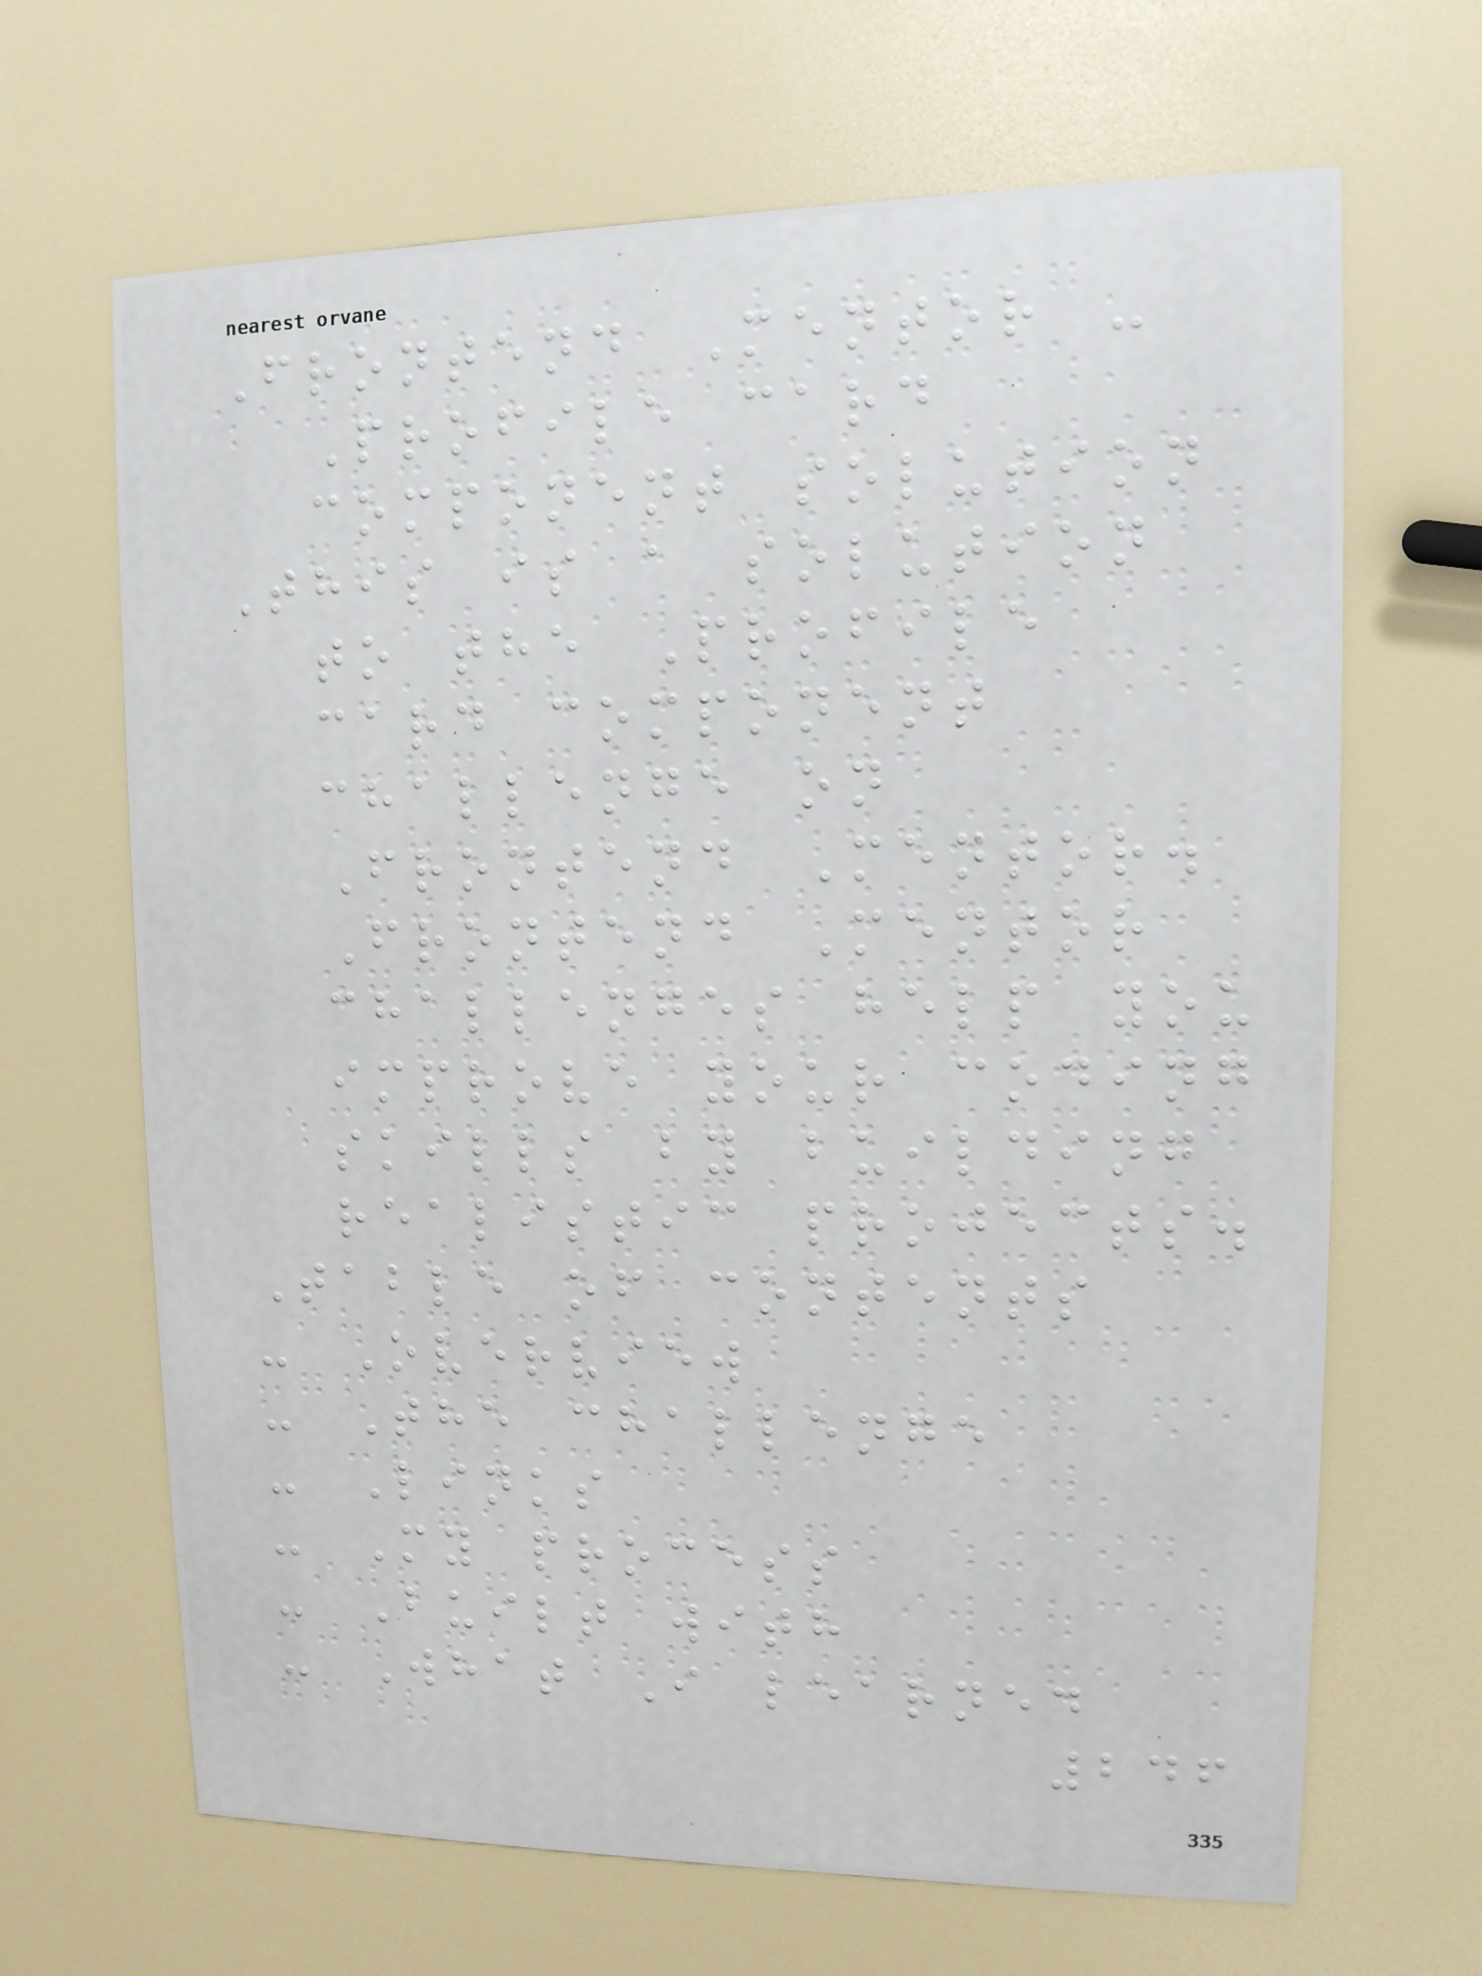Frontend Mentor -
Profile card
component solution
This is a solution
to the Profile
card component
challenge on
Frontend Mentor.
Frontend Mentor
challenges help you
improve your coding
skills by building
realistic projects.
Table of contents
- Overview
- The challenge
- Links
- My process
- Built with
- What I learned
246
